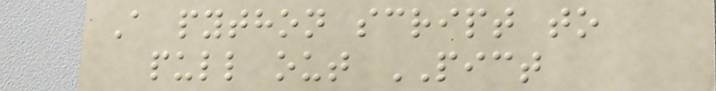A python script to
pull out PICT
